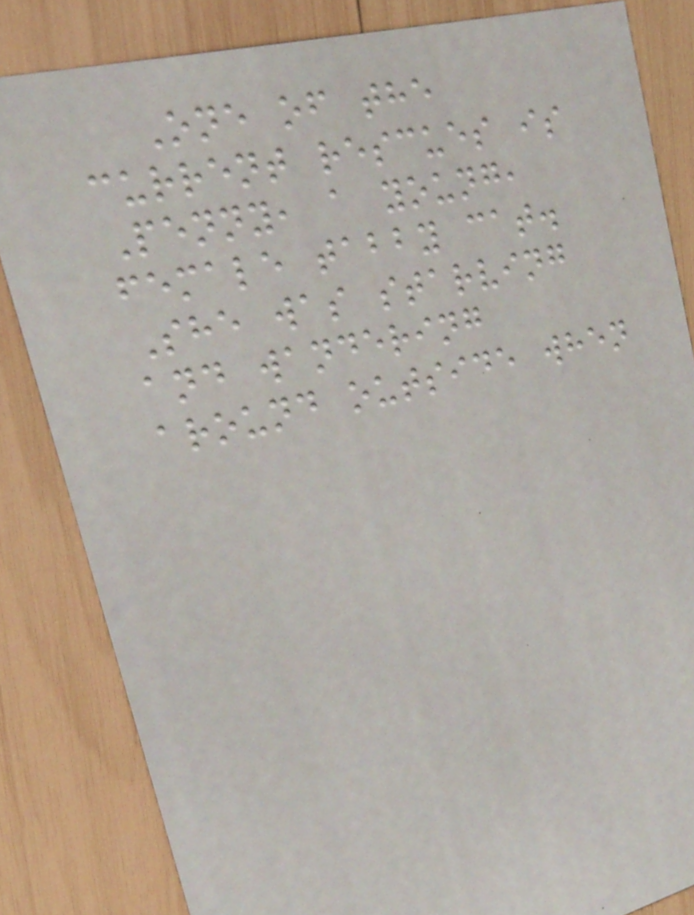One of the
current rescues is
Penny, a young,
female tabby cat.
She was starving
and wandering
around outside when
